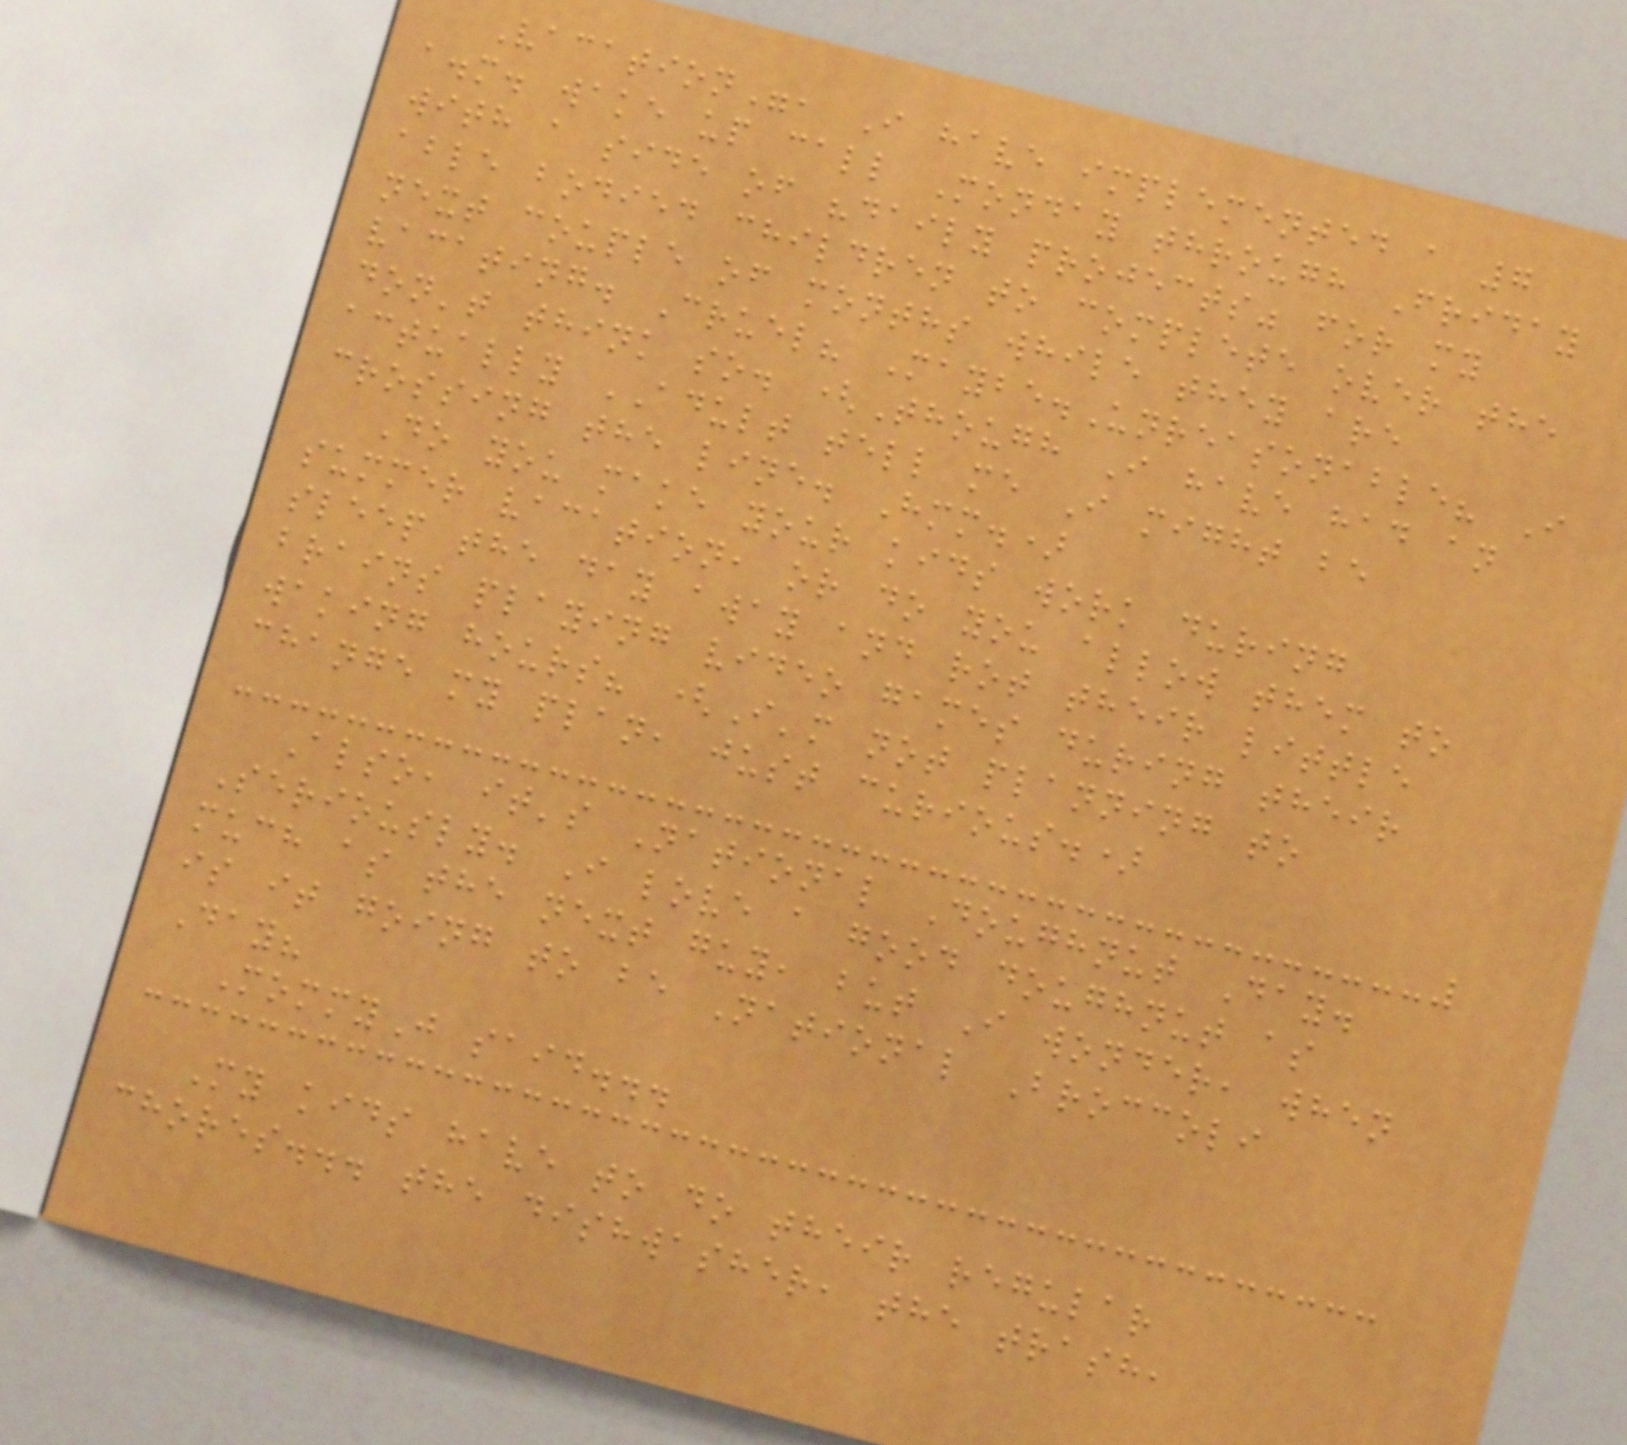Vacation", I have implemented a 7
a.m. wake up call Monday through Friday
with a side of "daily projects" for my
able bodied children to complete over the
next couple of months while they are
vacating. Cruel? Maybe.Unreasonable? I
don't think so. (Though I have had an
actually ADULT tell me I might be
crossing the line. Hmm.)
Do you make your kids work during
summer vacation, or do you allow them to
sleep the day away and rot their little
brains playing video games during their
waking hours? (I'm not planning to
change my plan, just curious.)
Also, it's National Doughnut Day.
Seriously. I love a good doughnut as
much as the next guy, but I wonder, when
is it going to be National Broccoli
Day?
MommyJ said...
My kids have to do their regular
chores... the dishwasher, the trash,
